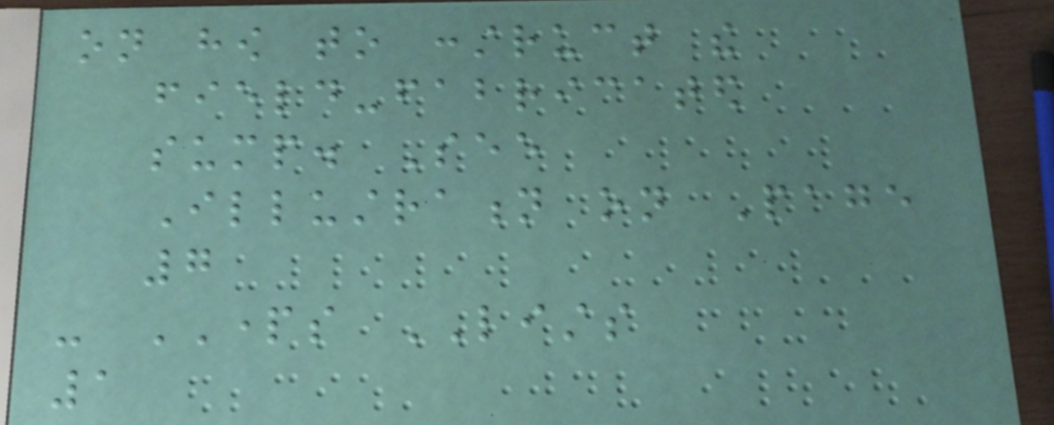on how to construct the
field-fabricated
sump. See
Illustration on Page
7
- PARTS LISTS
1
